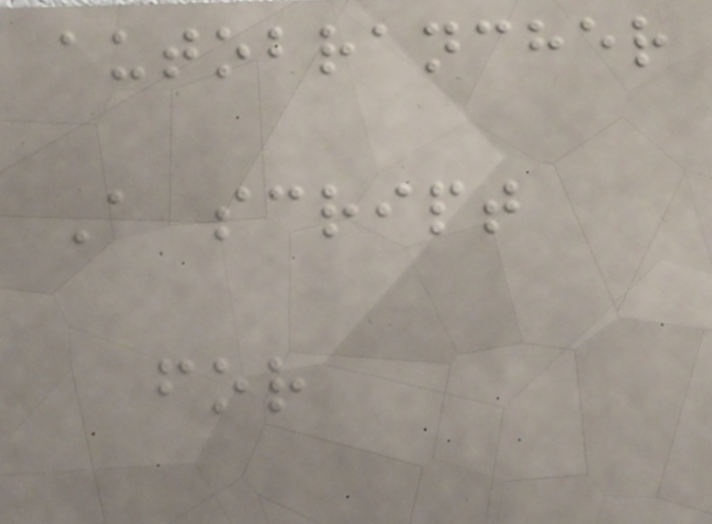autobrancher
A script
for
